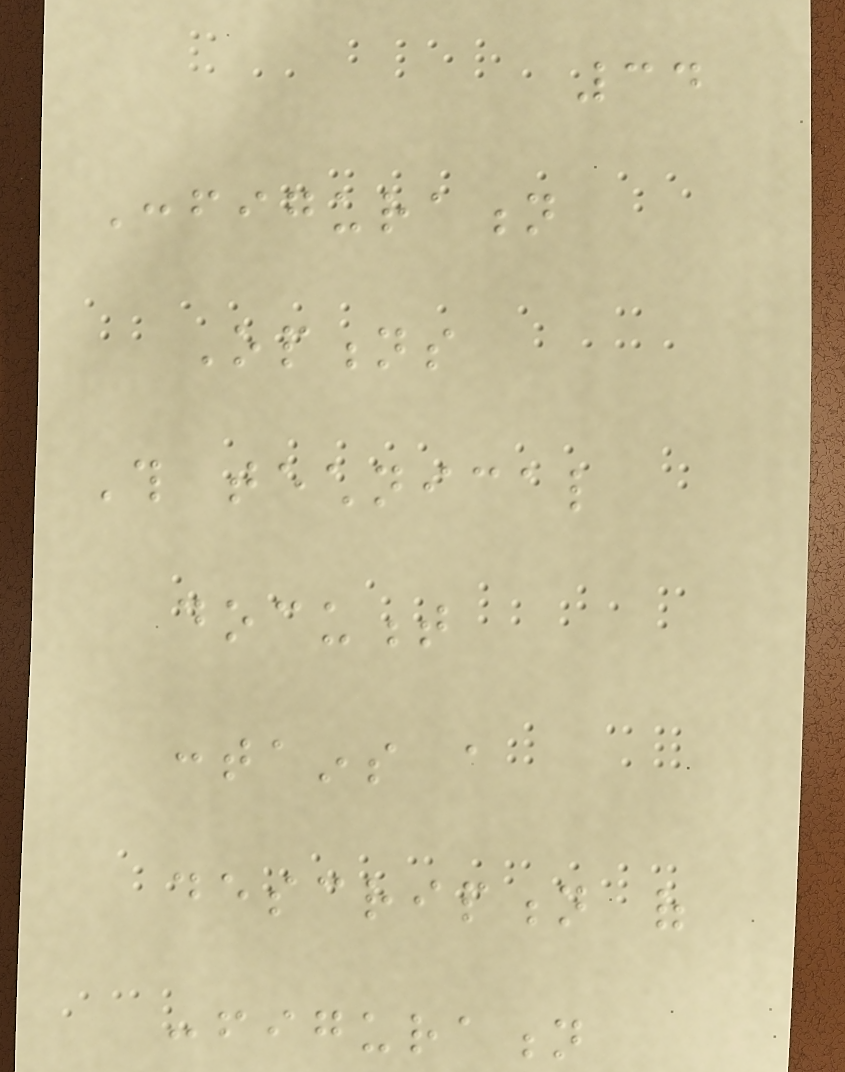34
Configuration
Options
This technical
document
contains a
description of
configuration
